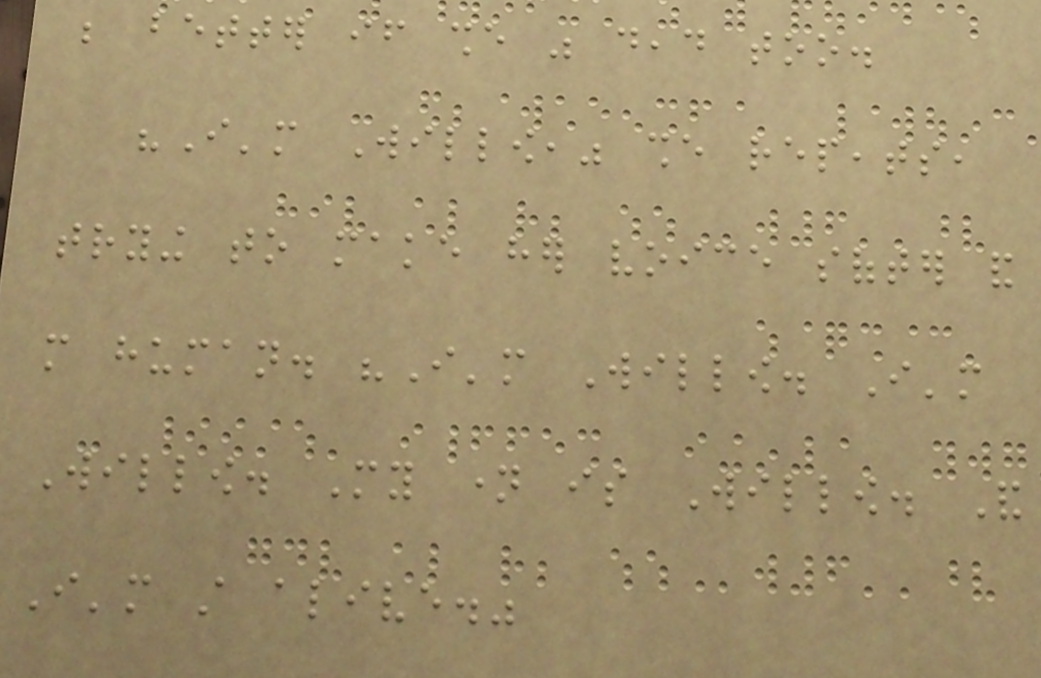be better if she was dead too.
"I'm Willow," she repeats,
trying to make her voice softer and
more human. "I'm Willow. I'm
Willow. My name is Willow. And
I'm still alive."
